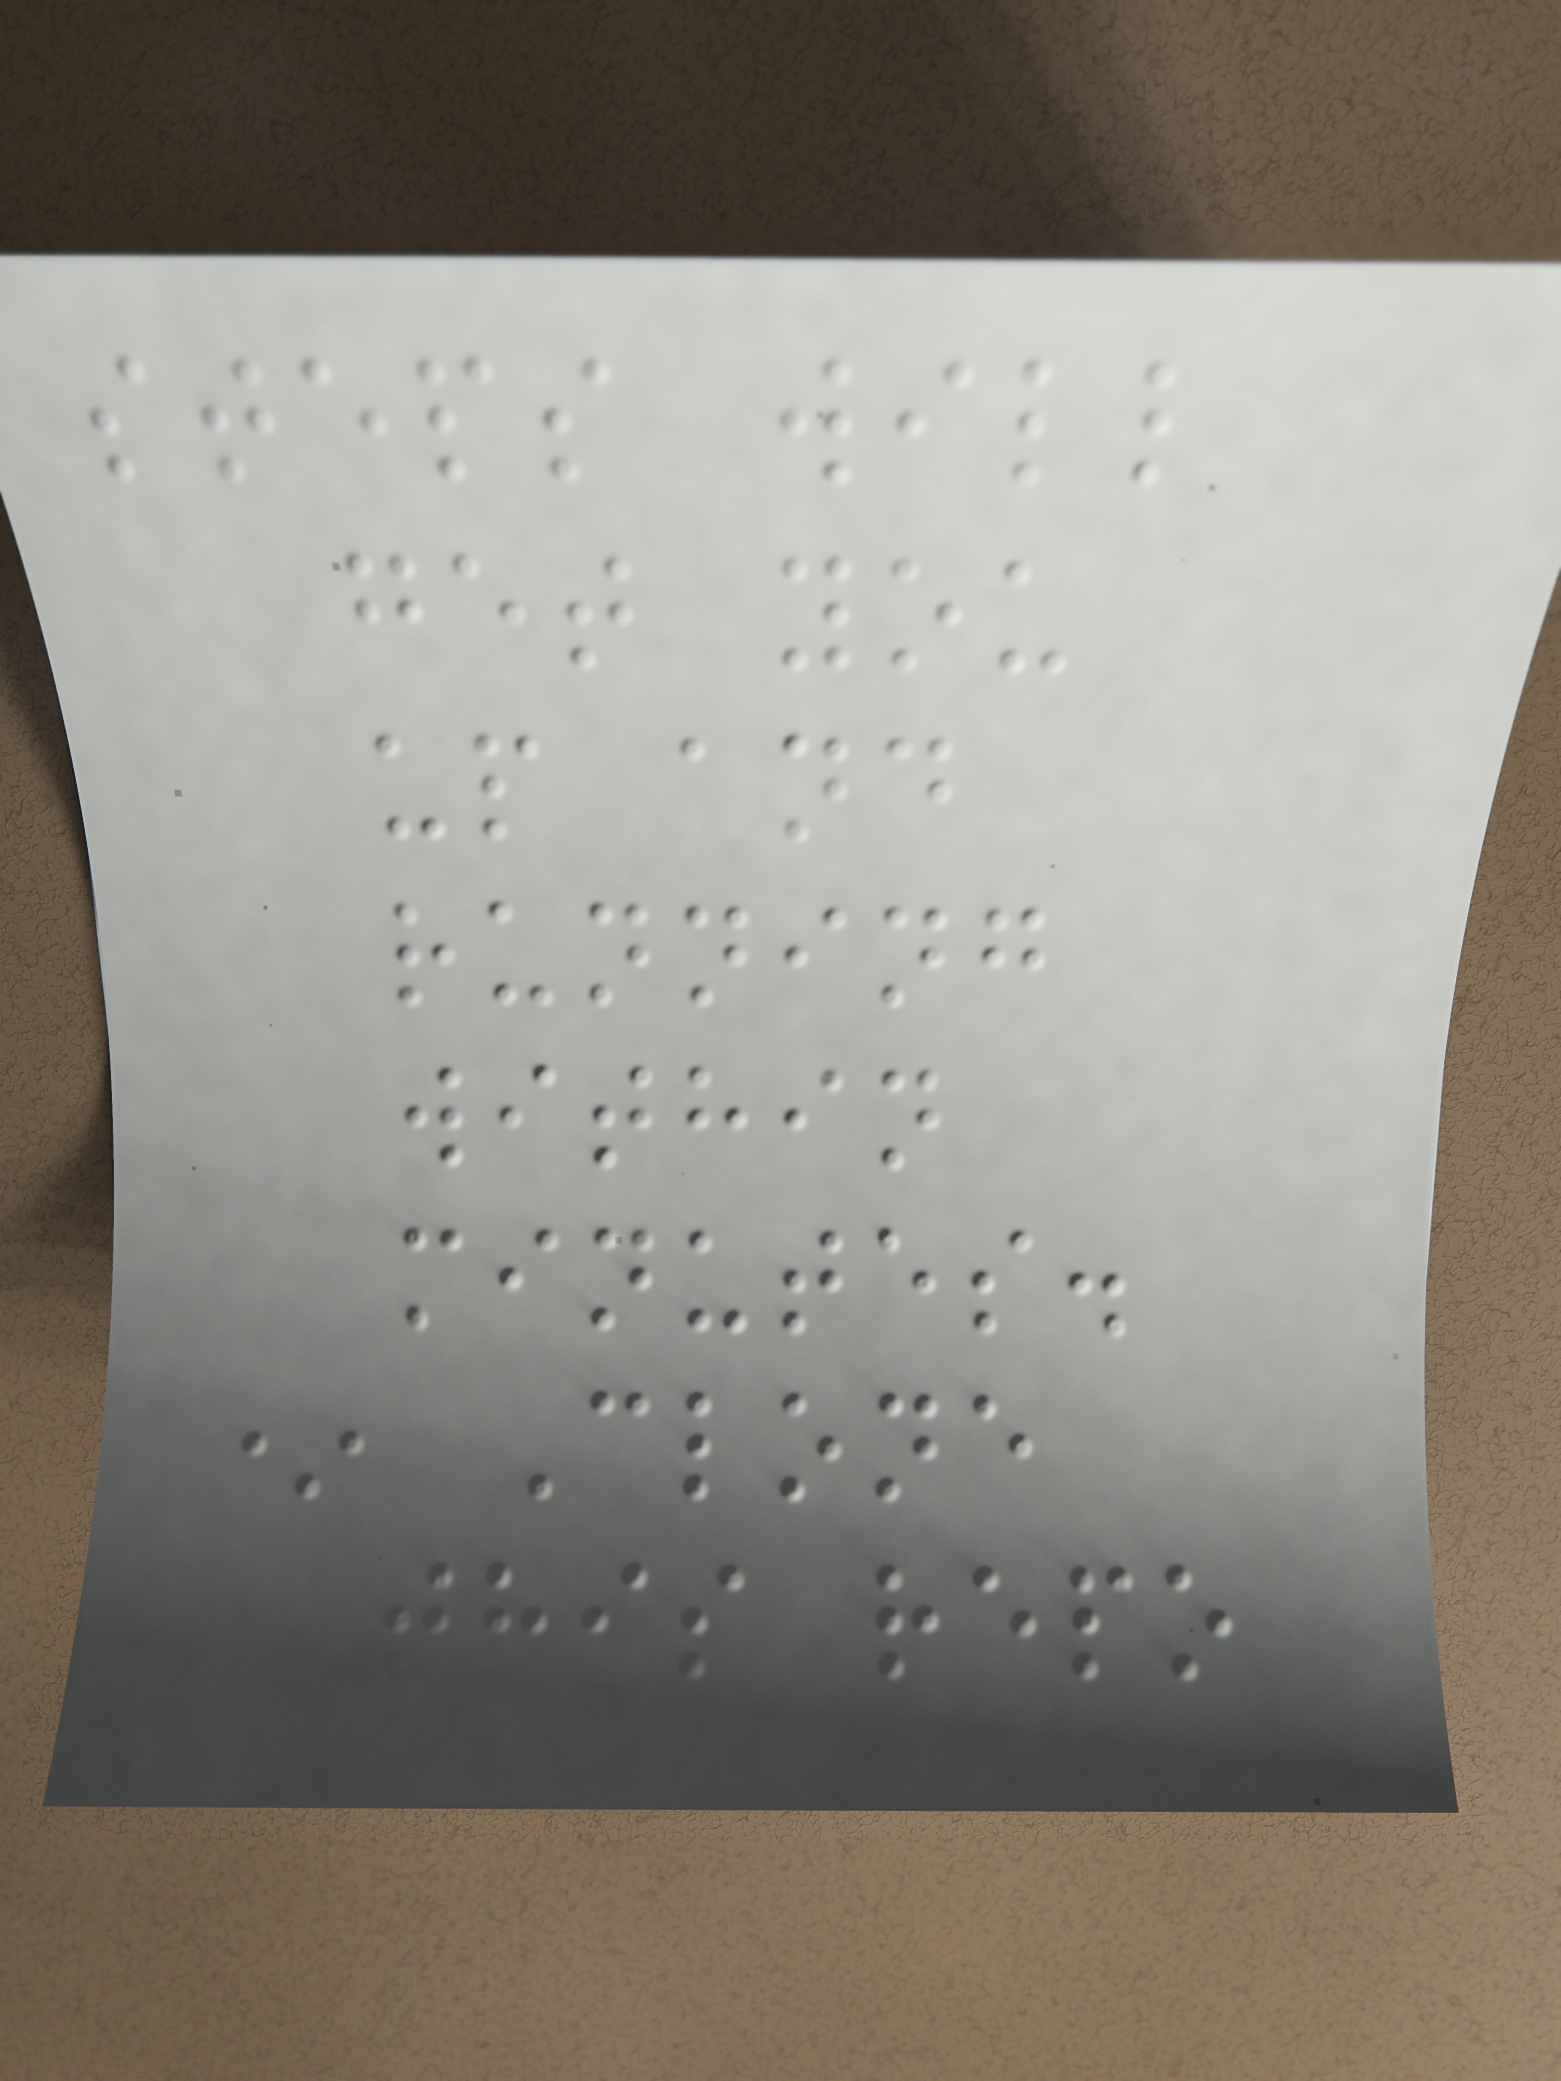steps will
get you
up and
running
within
minutes.
* Clone
this repo
